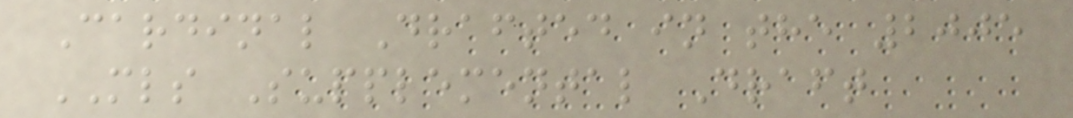Cardinal Drafted in the 2005
MLS Supplemental Draft
